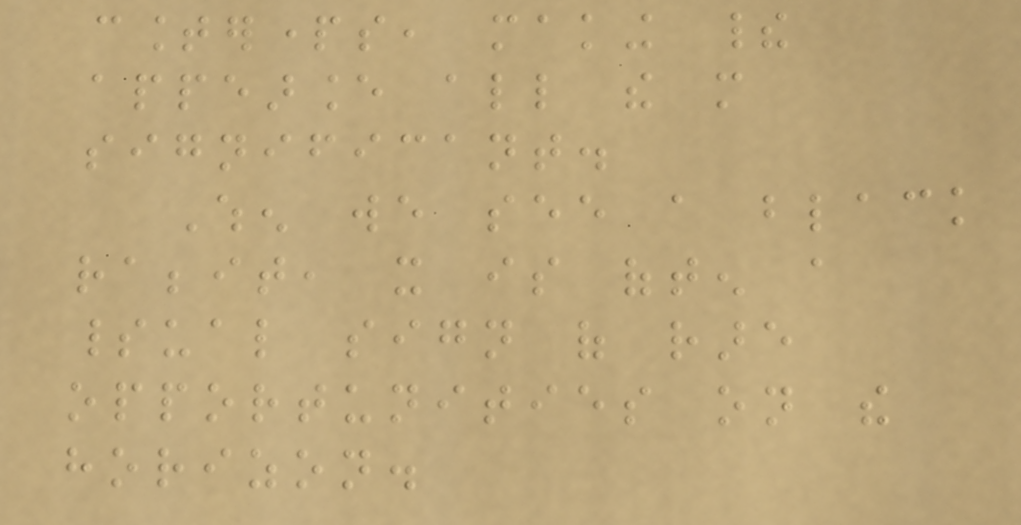counterparts, making their
appearance all the more
significant.
When we see a black
rabbit, it is often a
spiritual sign of rare
opportunities on the
horizon.
